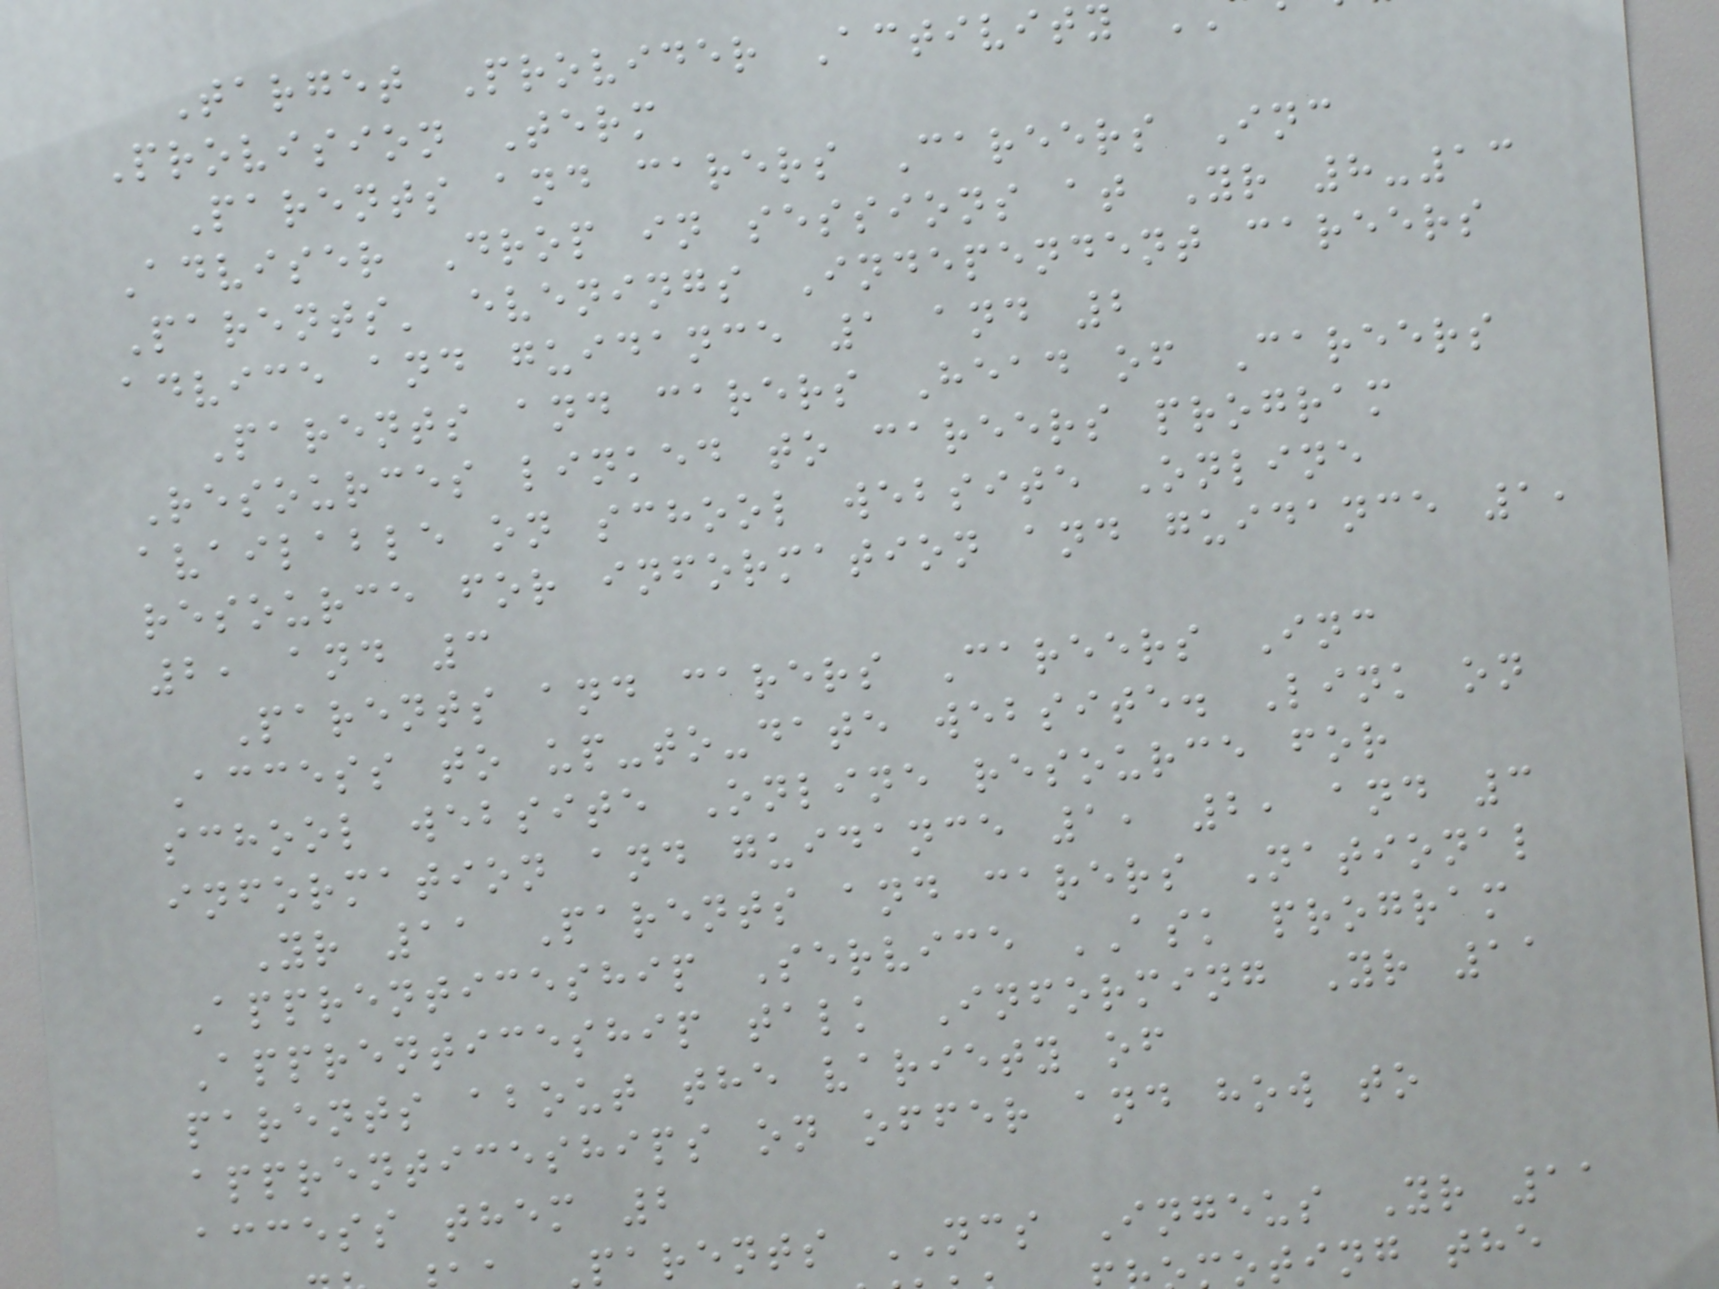Target Provider Activity
Provision Term
Parents and carers Careers Inc
Adviser Drop in sessions at Yr 8-13
Parents' evenings Independent careers
advice and guidance 1 and 2
Parents and carers Head of Careers
Resources linked to careers program
available on school website Online
resource for information and guidance 1,
2, and 3
Parents and carers Careers Inc
Access to up-to-date website. Link on
school website Online resource for
information and guidance 1, 2, and 3
Yr 11 Parents and carers National
Apprenticeship Service ASK program
Apprenticeship talk Informing Yr 11
parents about the variety of
apprenticeships on offer and how to
access them 2
parents NCS Ingeus Yr 11
